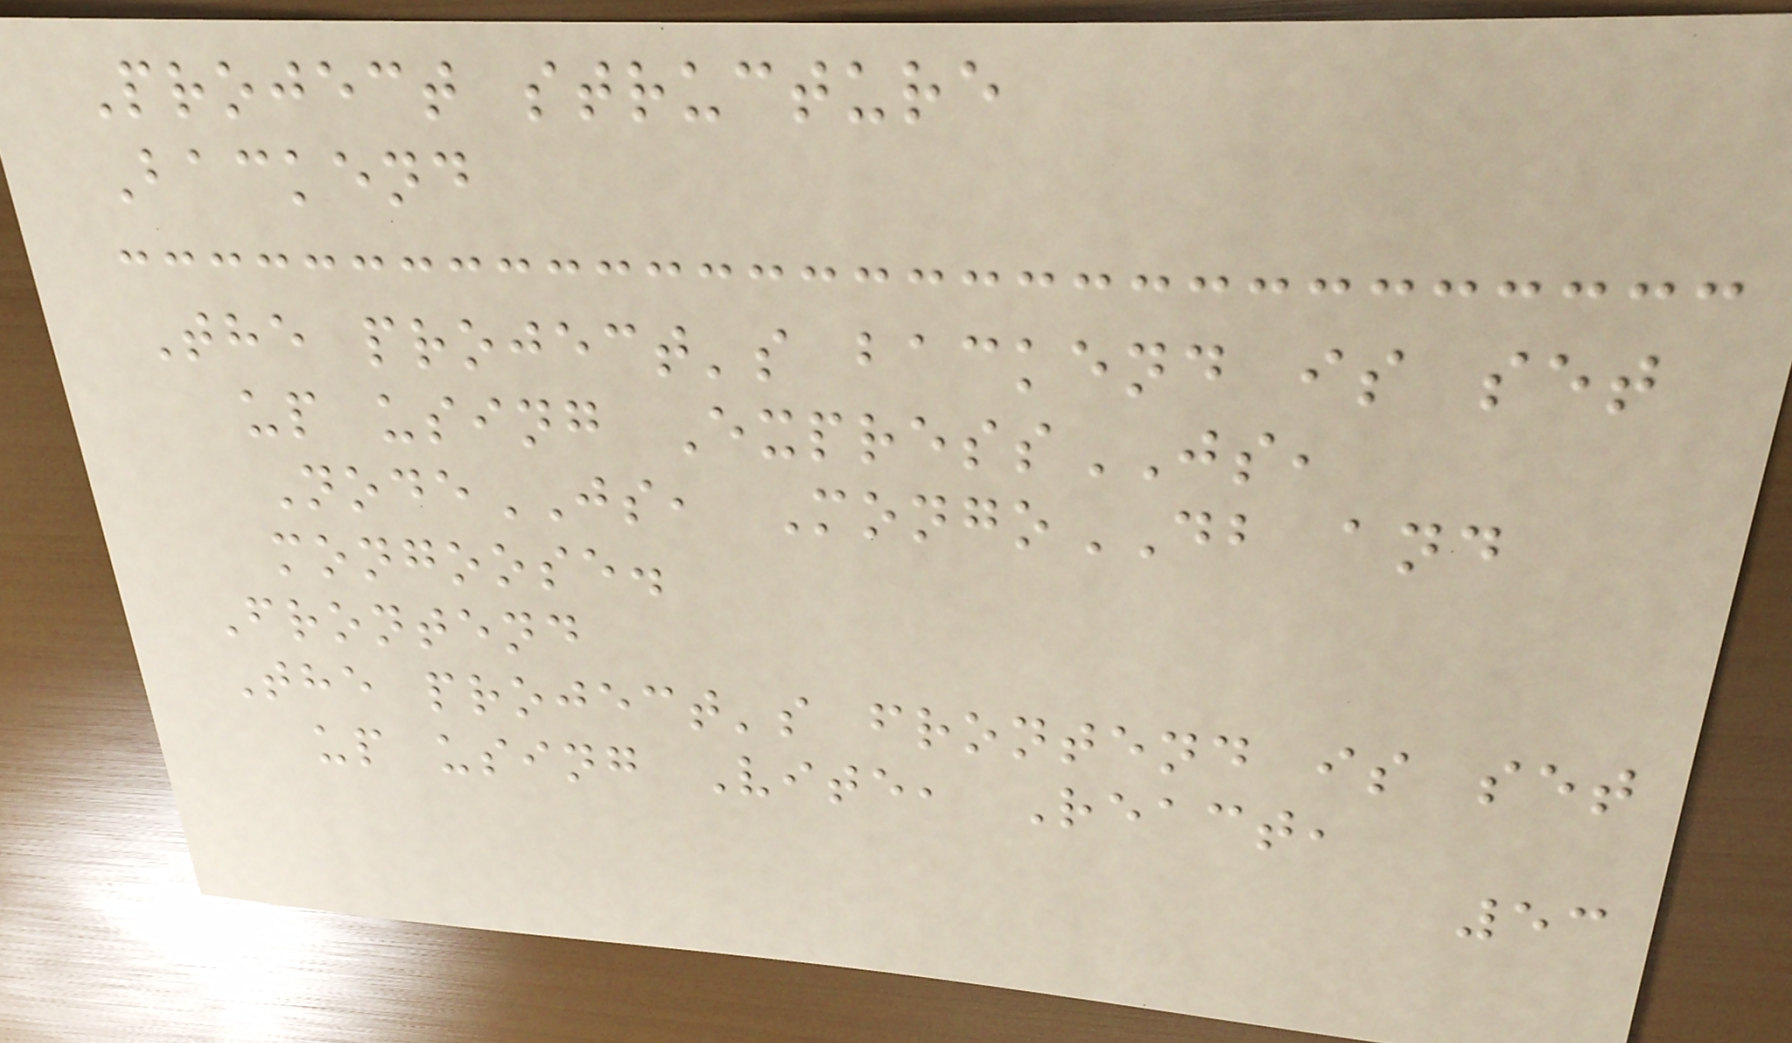Project structure
Backend
The project's backend is set
up using ExpressJS,
NodeJS, MongoDB and
mongoose.
Frontend
The project's frontend is set
up using Vite, React,
53
